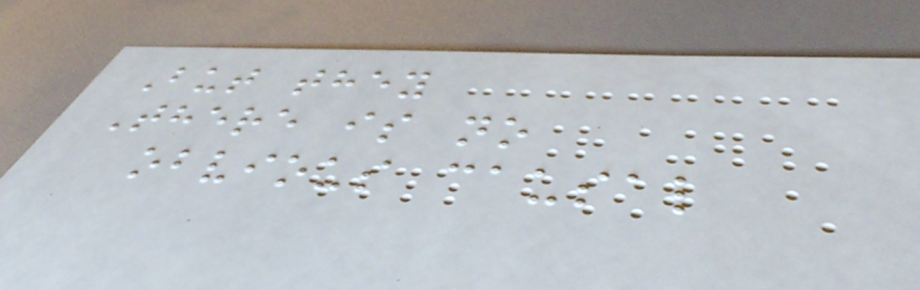But they
There is no
obvious causal
